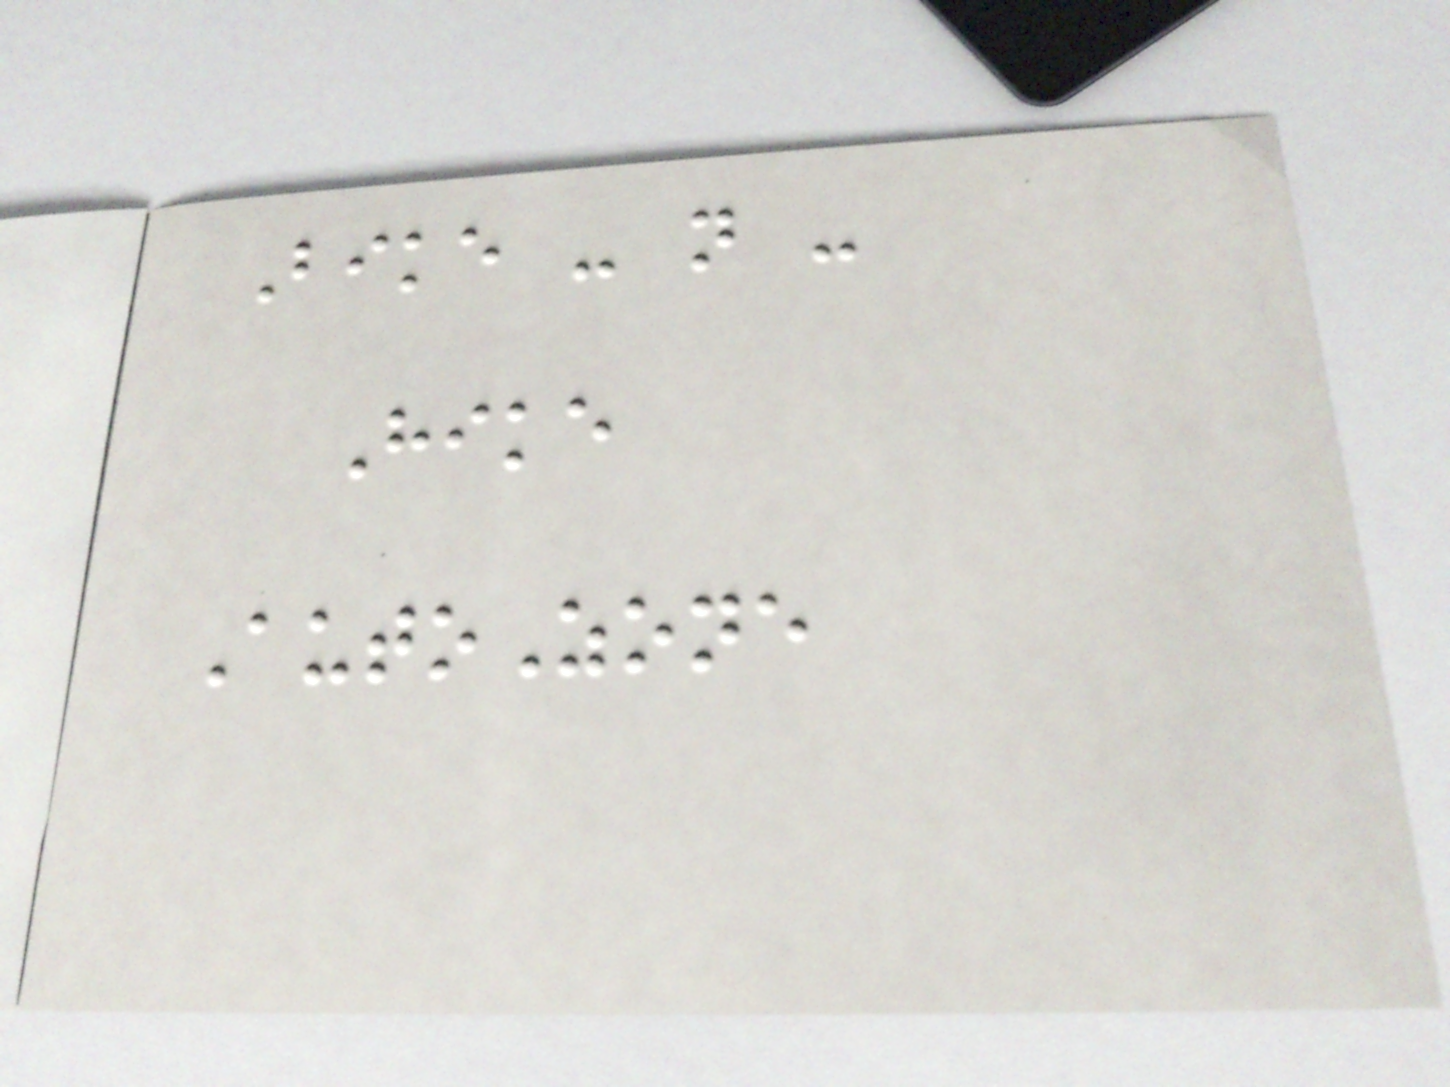Bike - n -
Hike
AutoZone
